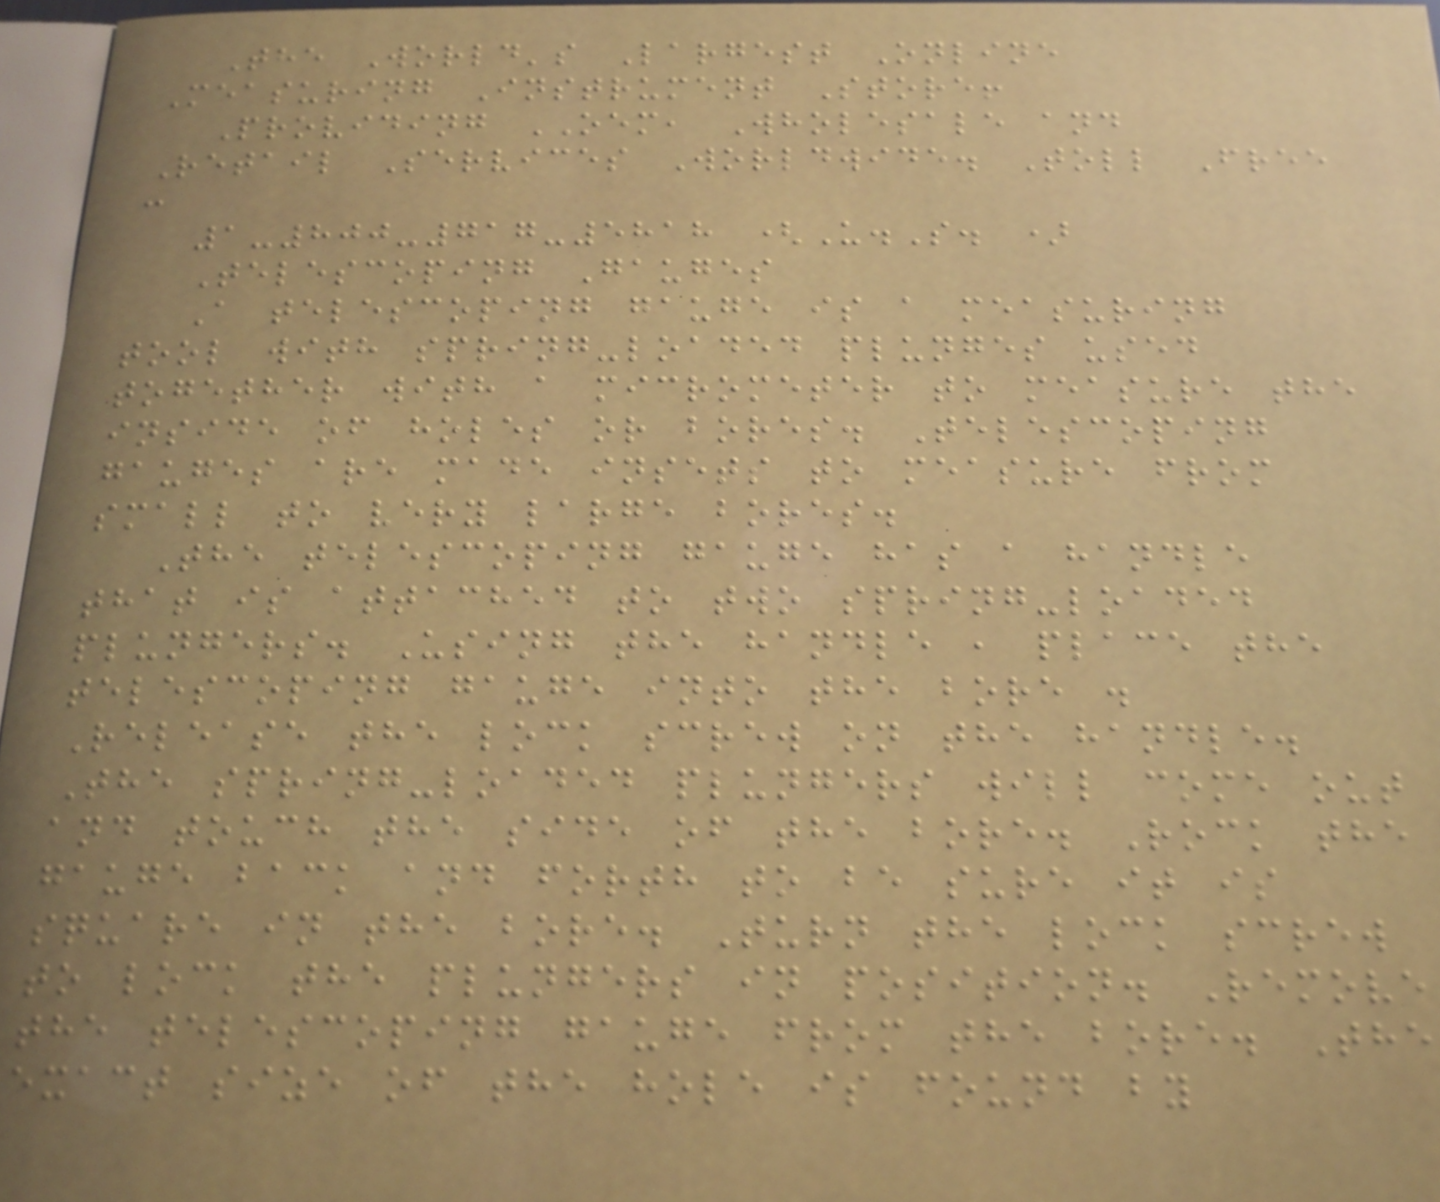The World's Largest Online
Measuring Instrument Store!
Providing OEM, Wholesale and
Retail Services Worldwide. Toll Free
:
1-800-717-5818 (U.S. )
Telescoping Gauges
A telescoping gauge is a measuring
tool with spring-loaded plunges used
together with a micrometer to measure the
inside of holes or bores. Telescoping
gauges are made insets to measure from
small to very large bores.
The telescoping gauge has a handle
that is attached to two spring-loaded
plungers. Using the handle , place the
telescoping gauge into the bore .
Release the lock screw on the handle.
The spring-loaded plungers will come out
and touch the side of the bore. Rock the
gauge back and forth to be sure it is
square in the bore. Turn the lock screw
to lock the plungers in position. Remove
the telescoping gauge from the bore. The
exact size of the hole is found by
